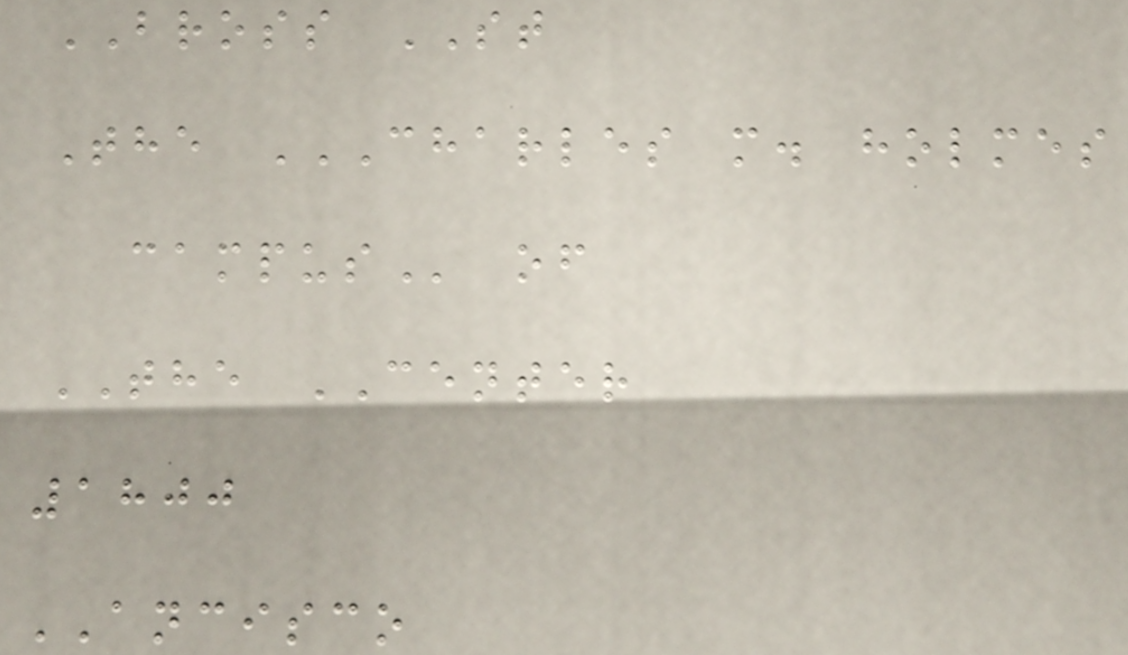BROSS ST
The CHARLES M. HOLMES
CAMPUS of
THE CENTER
1800
ANCISCO
